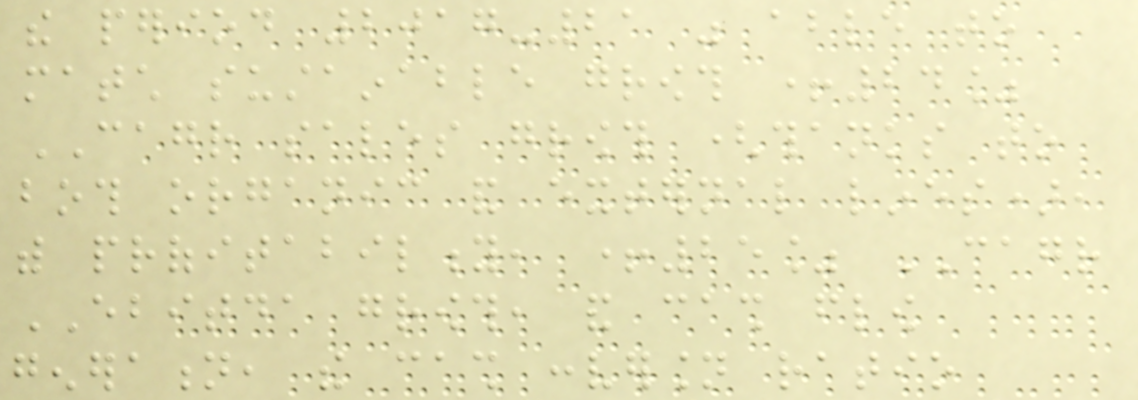the period 2017-21 was able to
match sustainable growth +24%
CAGR sales growth (thanks to
both organic and external lines),
with profitability, +25% CAGR
EBITDA growth, and cash flow
generation, the cash conversion ratio
